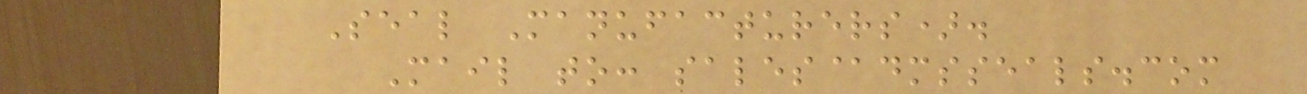Seal Manufacturers).
Mail to: sales@dmsseals.com
